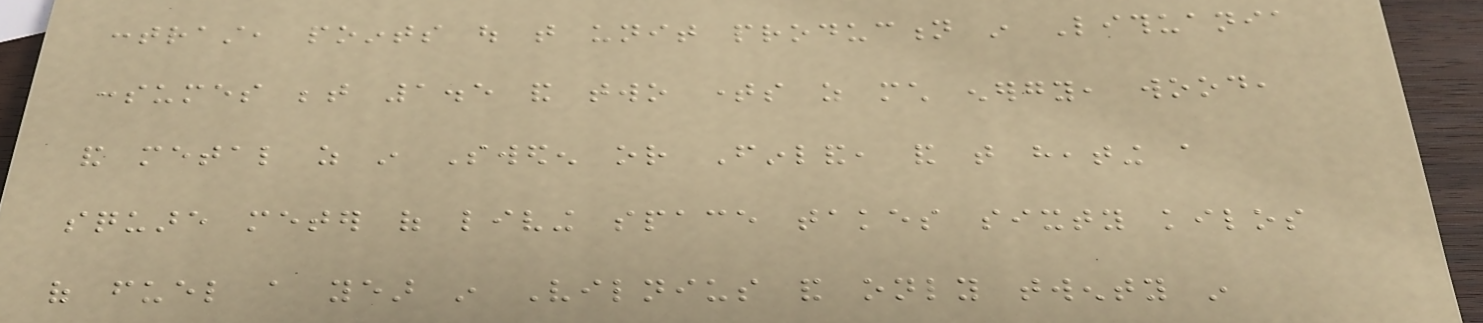contrast, points out that unit production in Lithuania
consumes between 1.5 and two times as much energy, wood,
and metal as in Sweden or Finland, and that heating a
square meter of living space takes sixty kilos
of fuel a year in Vilnius and only twenty in
